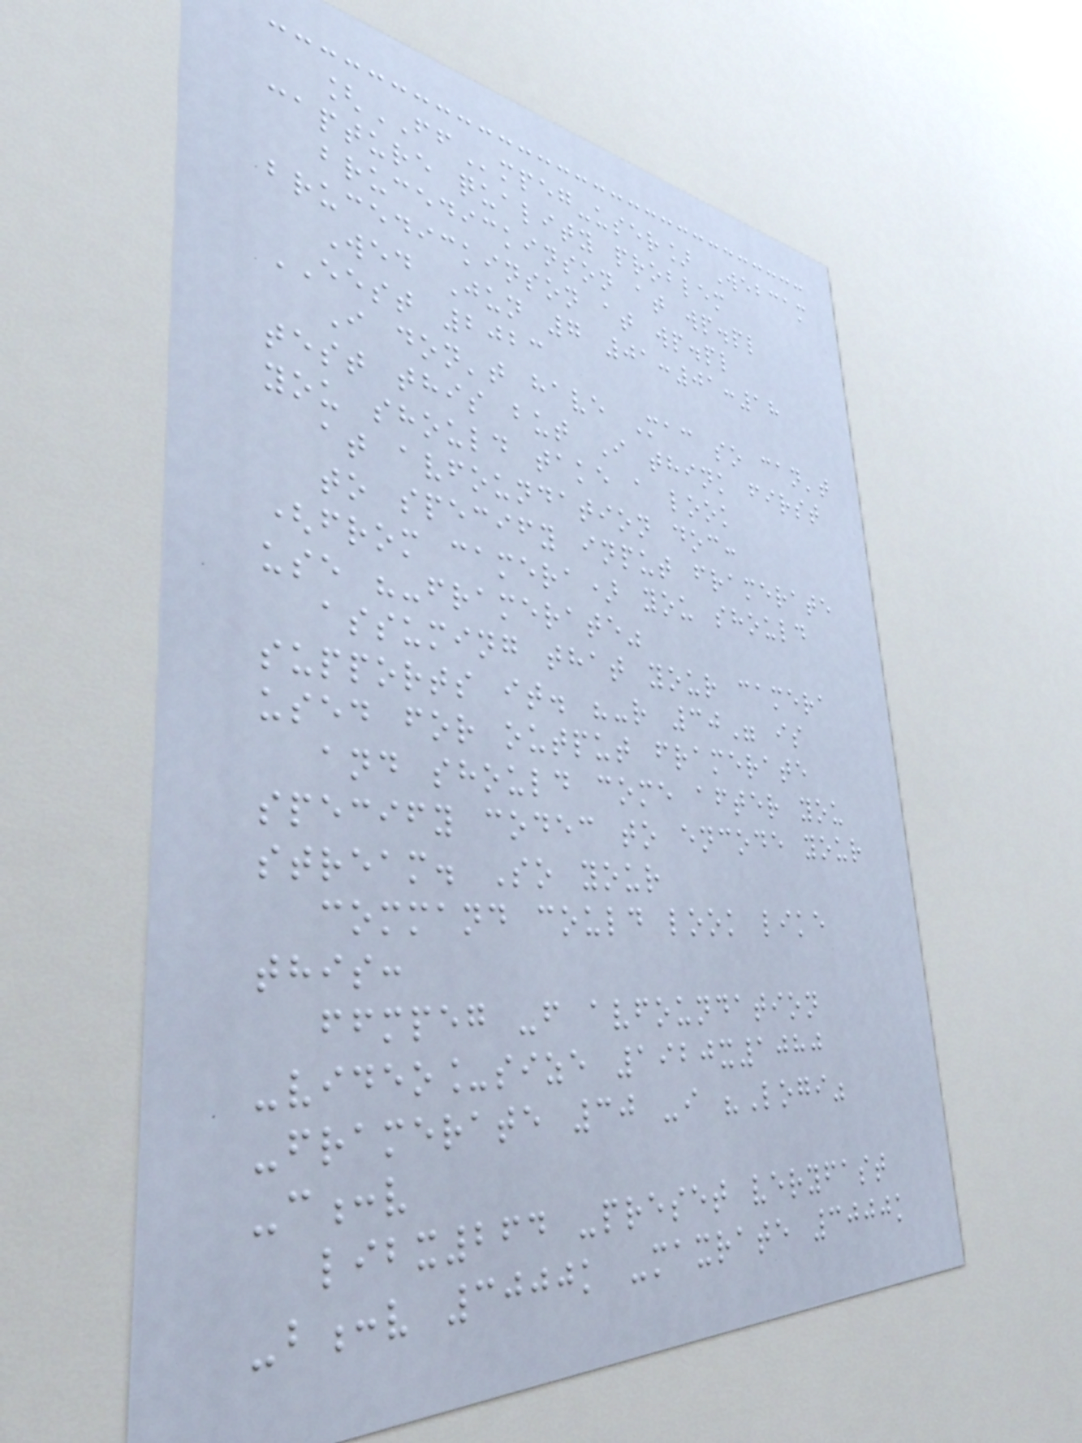[FFmpeg-user] Webcam
capture quality problem
brucedickinson at wp.pl
brucedickinson at wp.pl
Wed Jun 7 01:01:18
EEST 2023
I don't have Mac so can't
test this but I think first
you should take a look
at avfoundation doc:
to specify input framerate
(from camera) you should
use "-framerate"
assuming that your camera
supports it. "-r 30" is
used for output framerate
and should come after you
specify codec to encode your
stream. So your
command could look like
this:
ffmpeg -f avfoundation
-video_size 1920x1080
-framerate 30 -i "Logi"
-c:v
libx264 -preset veryfast
-b:v 3000k -maxrate 3000k
